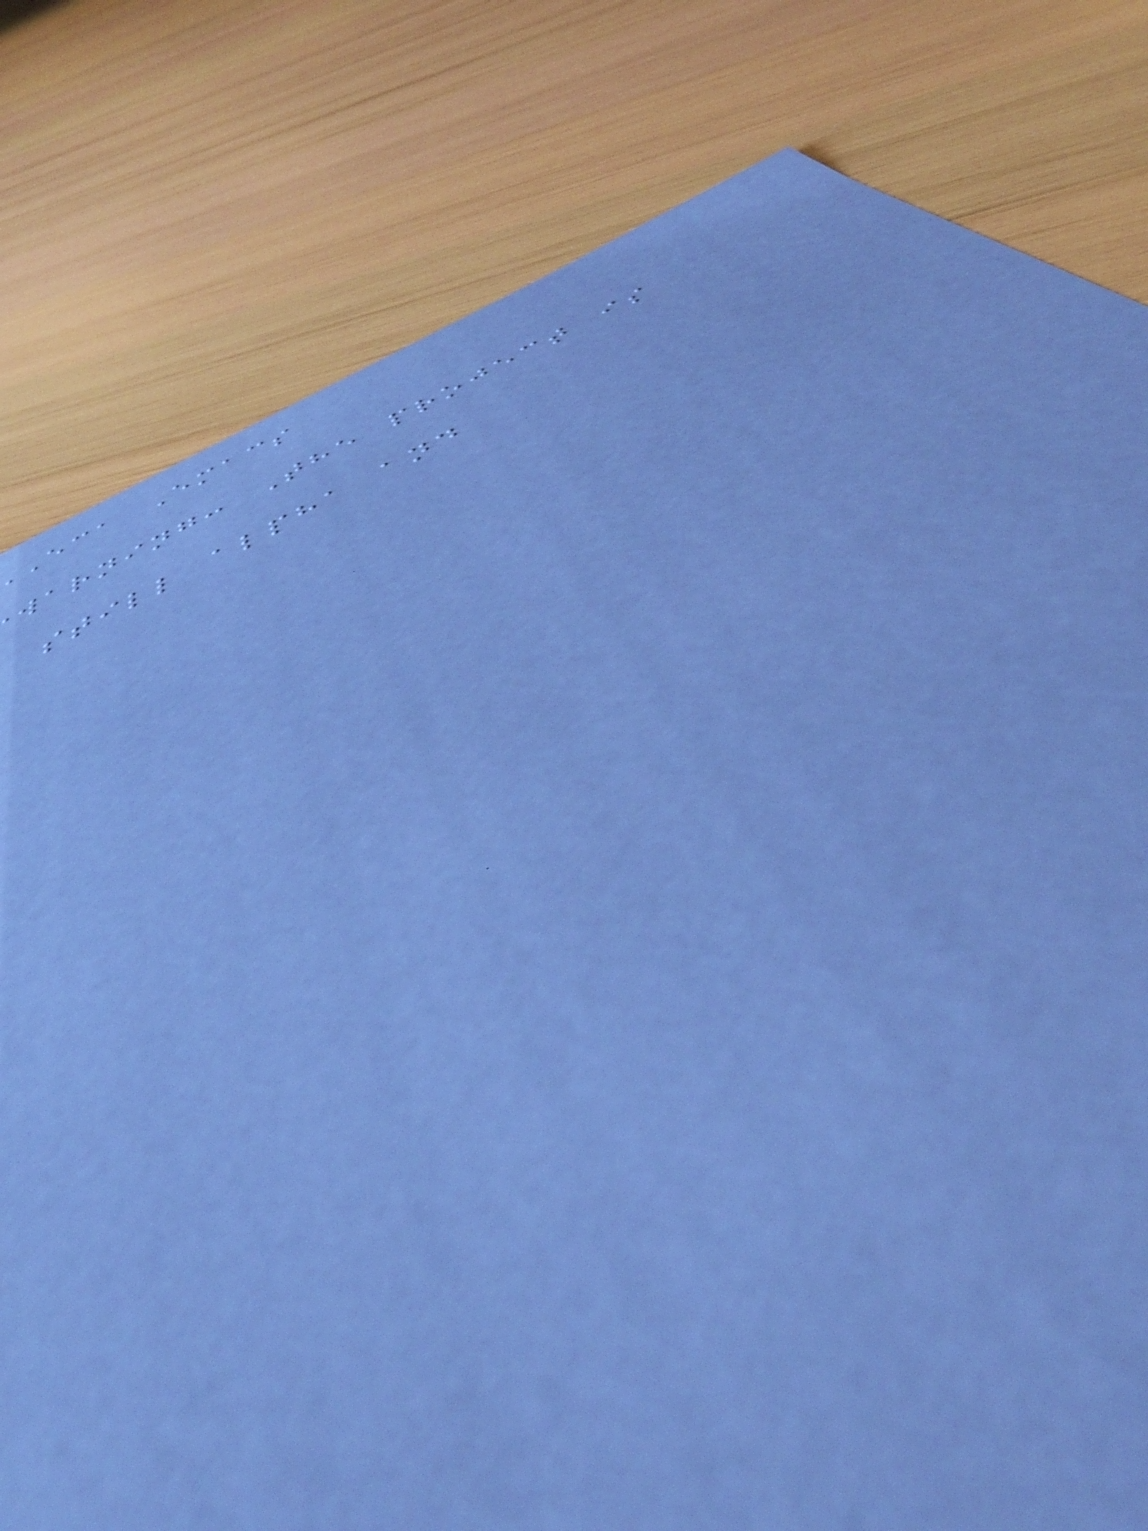eca Emacs
warning: The project is
still alpha and
